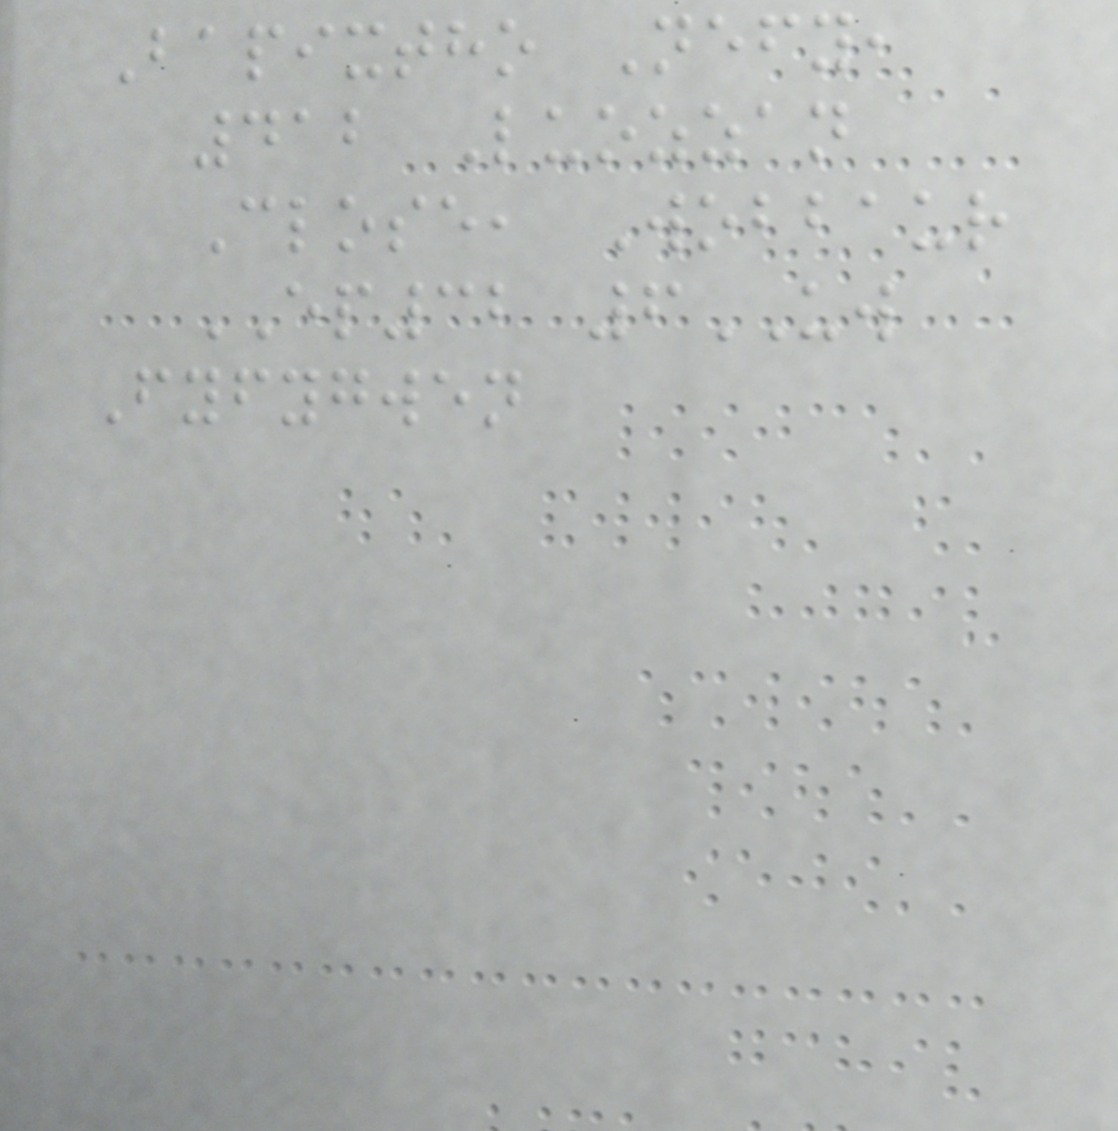Bapixtho Nefy,
412 Luozzan
Close, Wobbaur
EP32 6UW
Fyfygwen
